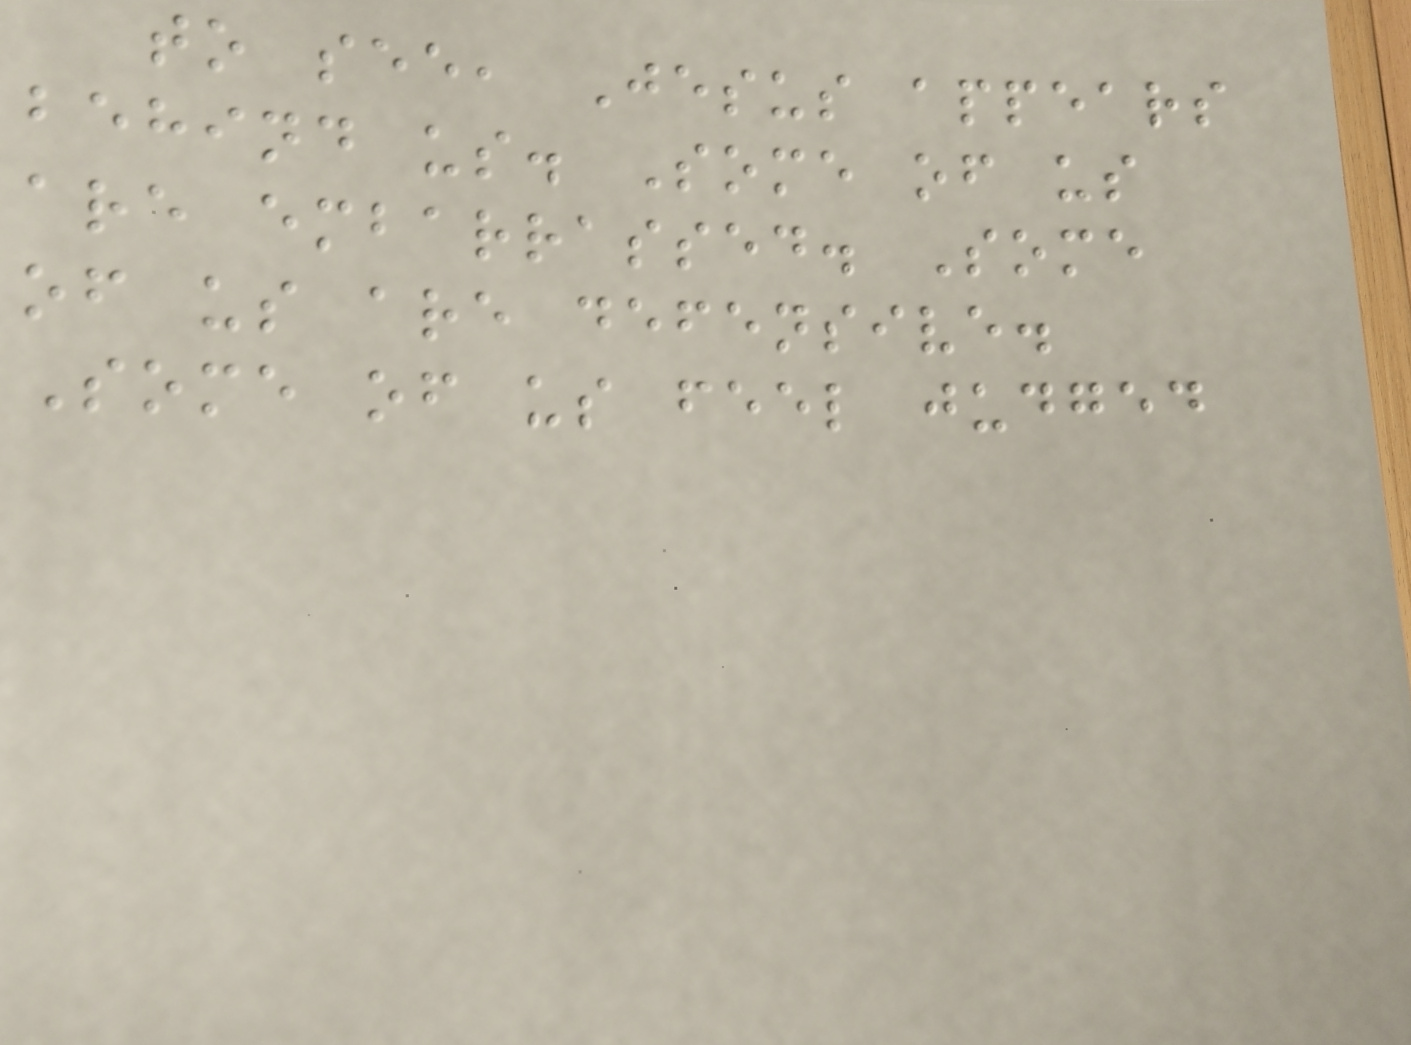to see, Jesus appears
behind us. Some of us
are embarrassed. Some
of us are defensive.
Some of us feel judged
